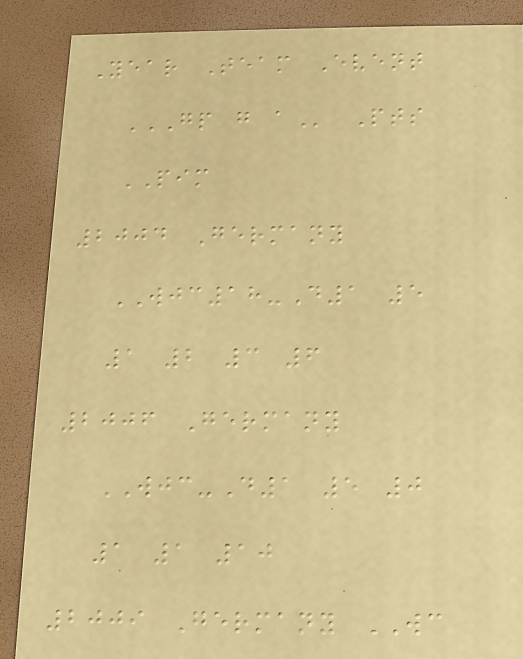Year Team Event
GP G A Pts
PIM
2004 Germany
WJC18-D1 5
1 2 3 6
2006 Germany
WJC-D1 5 0
1 1 10
2009 Germany WC
